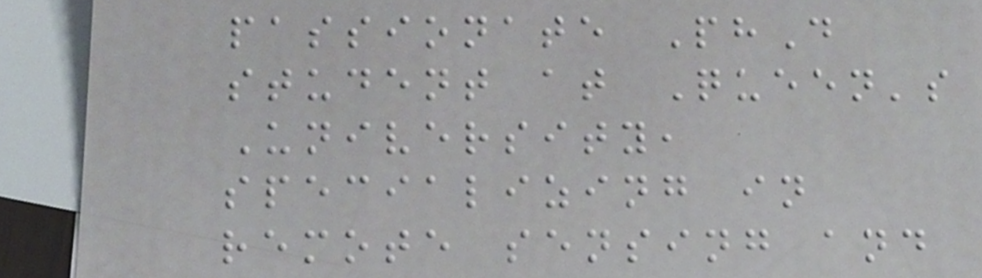passionate PhD
student at Queen's
University,
specializing in
remote sensing and
